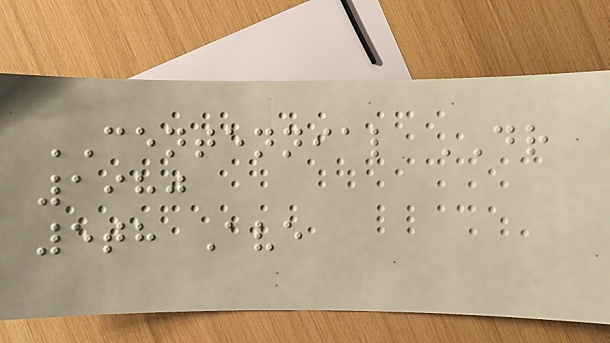CENTENNIAL DR
1980
5th Ave
